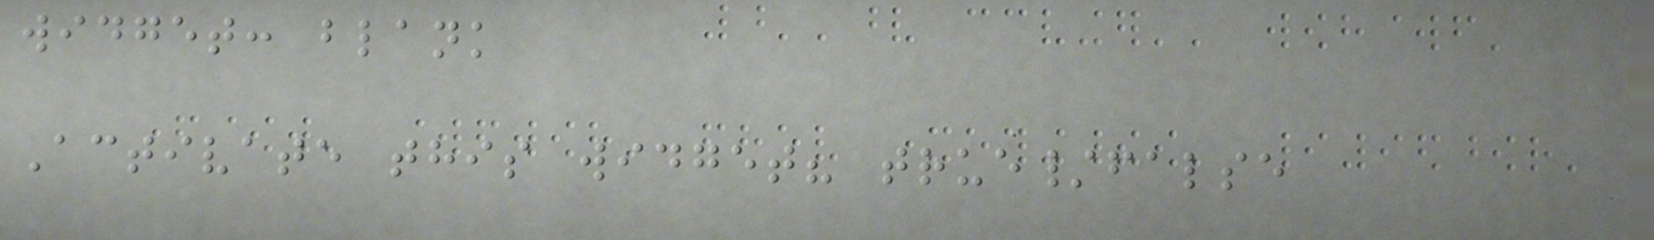widget: blank
Activate this widget? true/false
